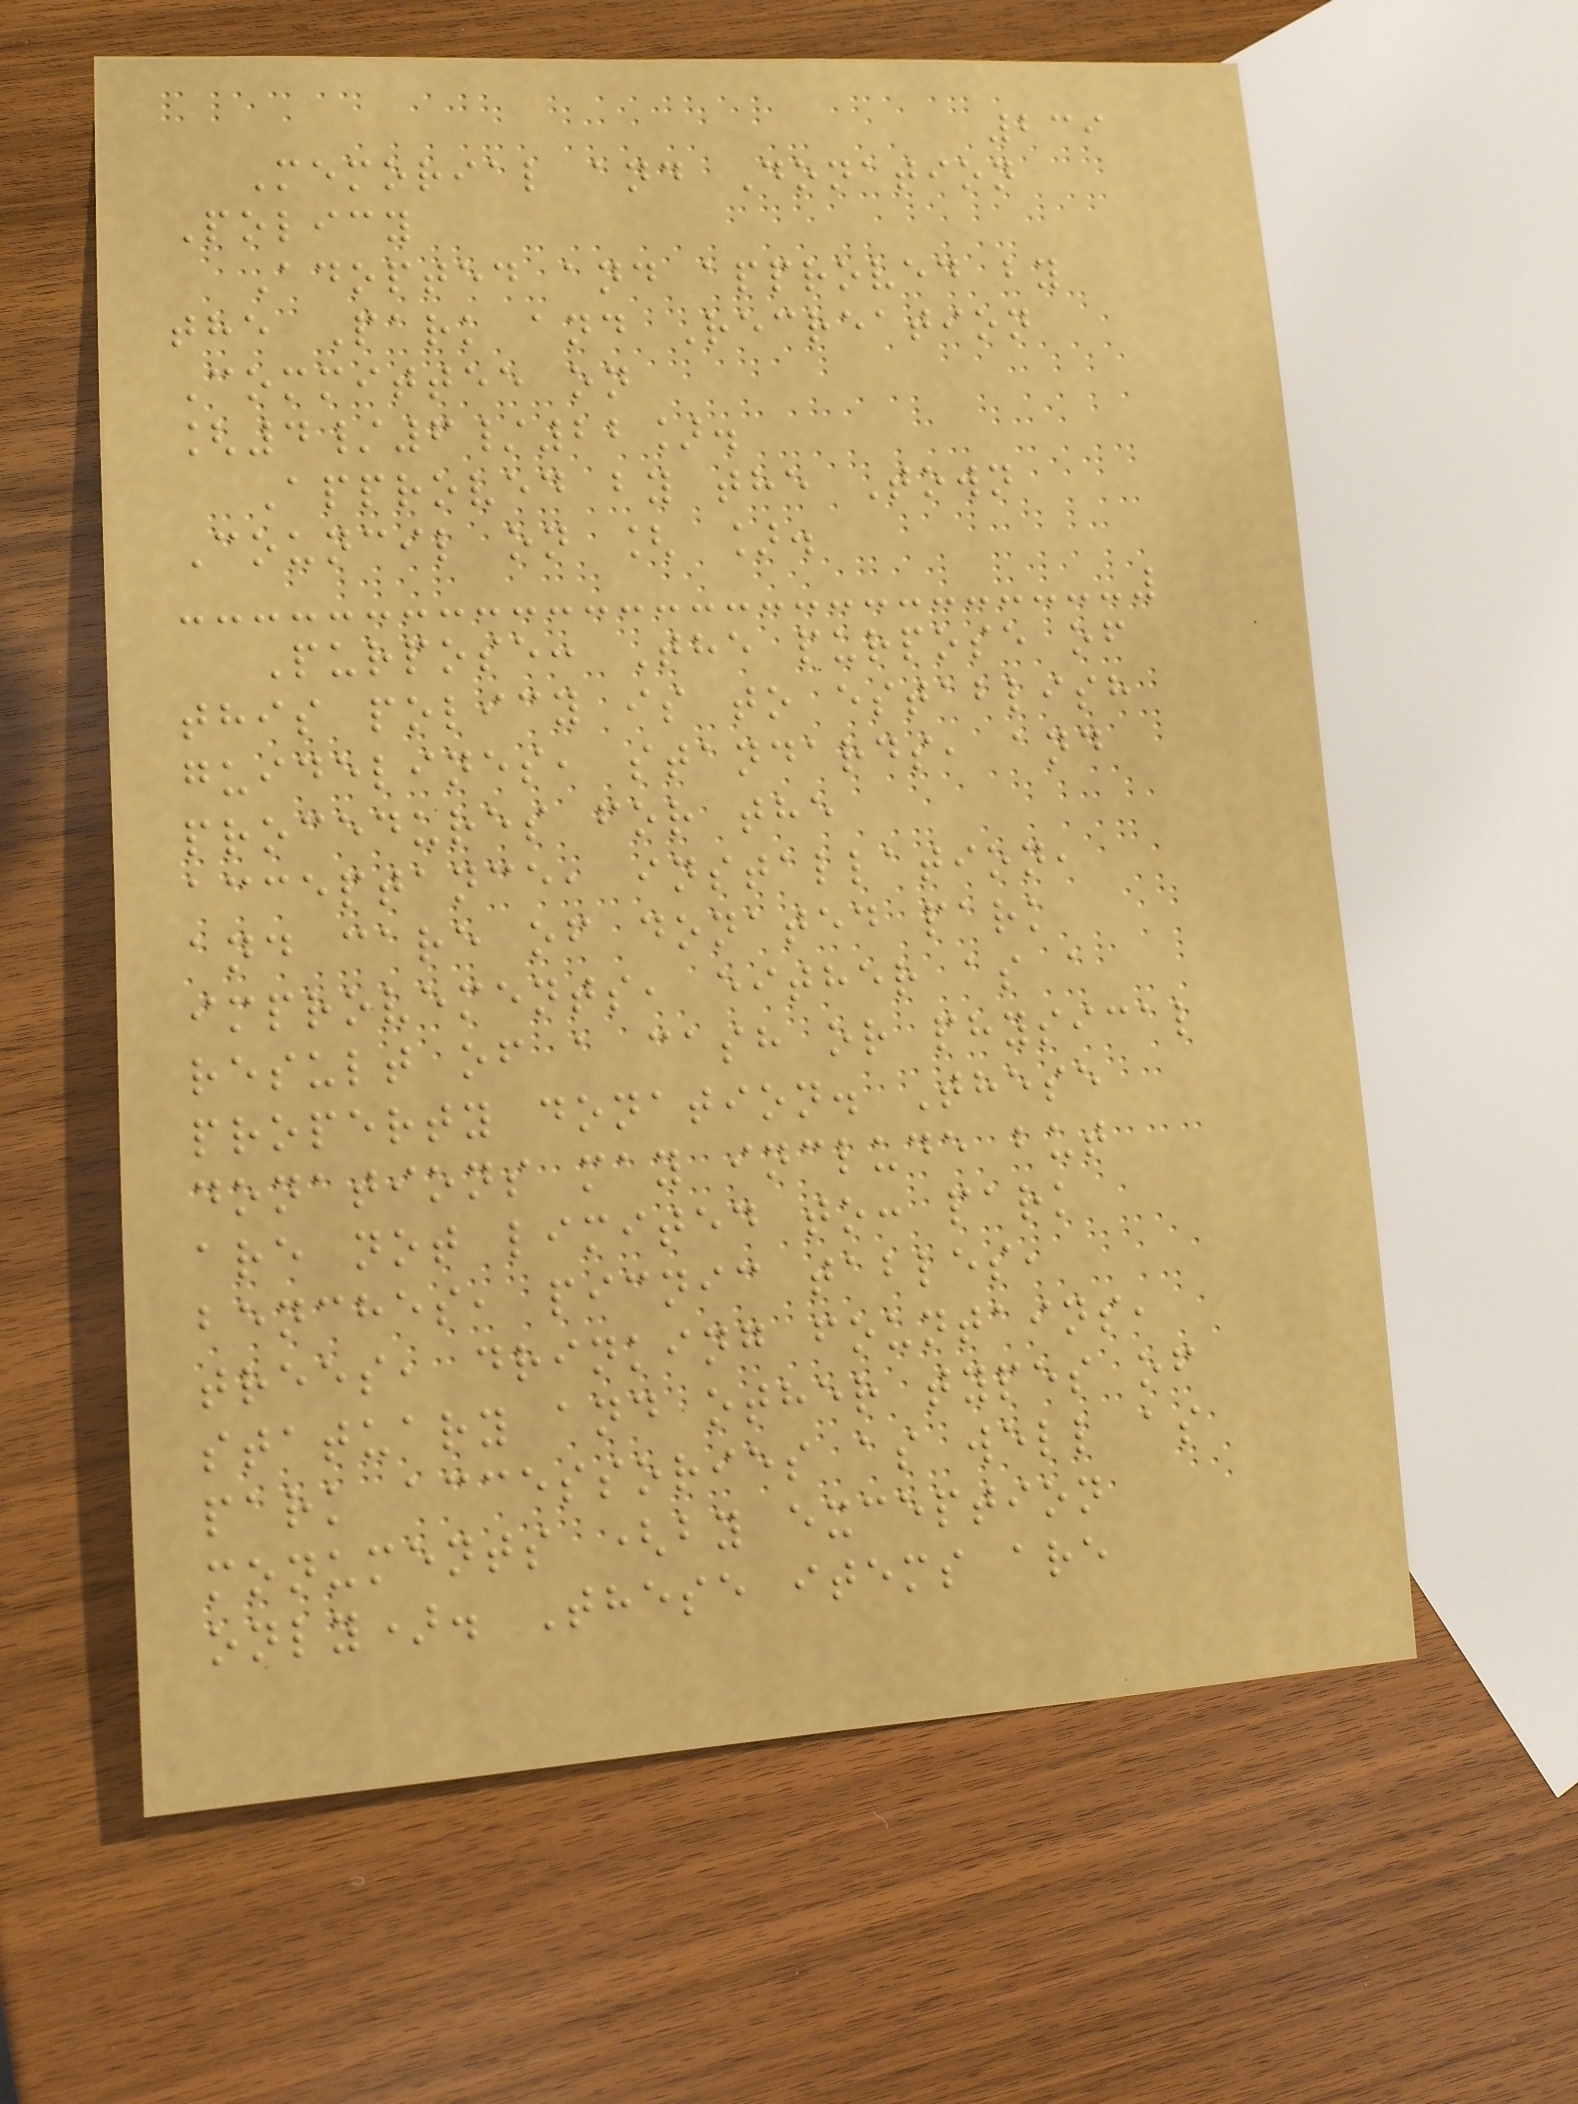239
Memorial and Donation
Policy
Adopted and approved by
the Park and Recreation
Committee on
[4/6/22].
Approved by the Town
Council on [ ].
Purpose: The purpose of
this policy is to establish
guidelines, standards, and
procedures for the
acceptance, installation,
and care of donated park
improvements, either as a
result of a cash or physical
property donation. These
donations may include but
are not limited to: park
benches, picnic tables,
trees, drinking fountains,
statuary and other types of
park accessories as well as
monuments (by exception
only). These items are
